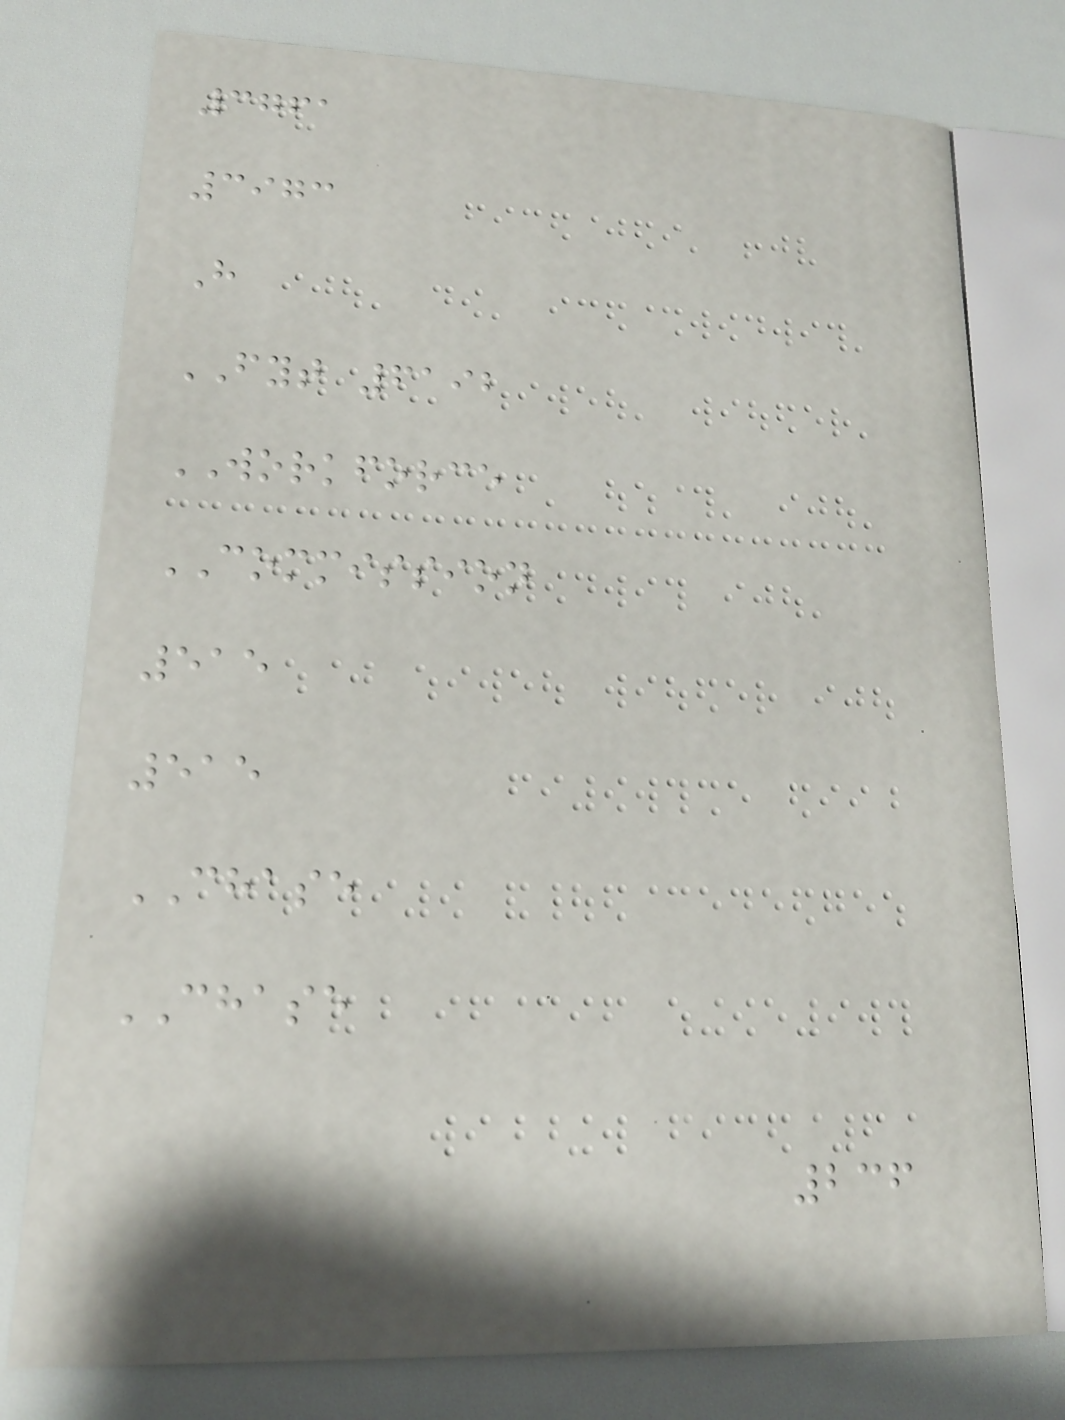3761
3973
H
FYT 6192
WORKFORCE
COMMISSION
515
515
CHASE
CHASE
236
